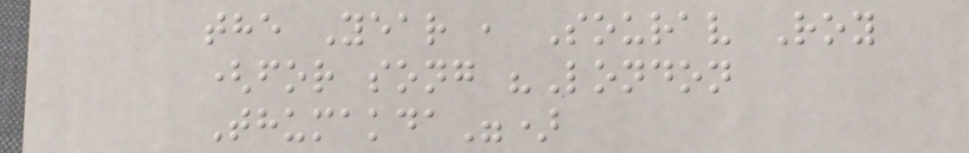the Year , Sourav Roy
(for song "London
Thumakda")
